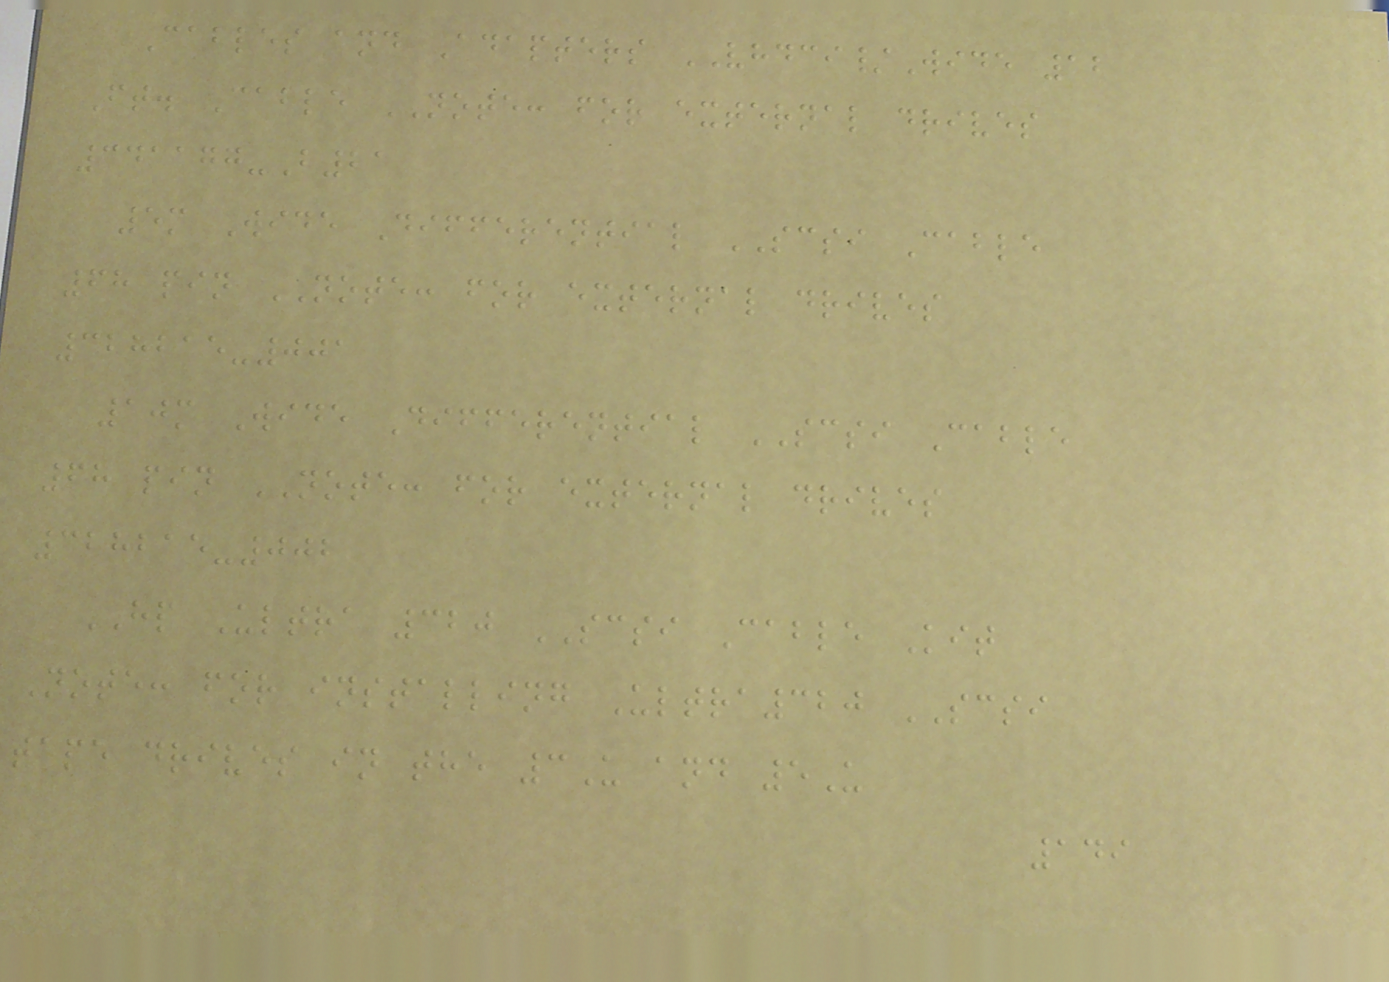Cables and Adapters VHDCI/Wide 12
Ft. Cable NOTE: for external drives
341177-B21
5m Wide Differential SCSI Cable
68 pin NOTE: for external drives
328215-001
10m Wide Differential SCSI Cable
68 pin NOTE: for external drives
328215-002
HP Ultra 320 SCSI Cable Kit
Note: for installing Ultra320 SCSI
tape drives in the 3U and 5U
149
